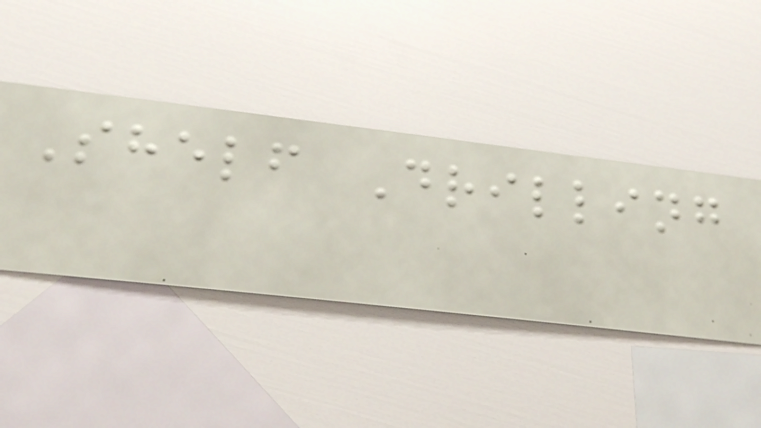Shelf Drilling
